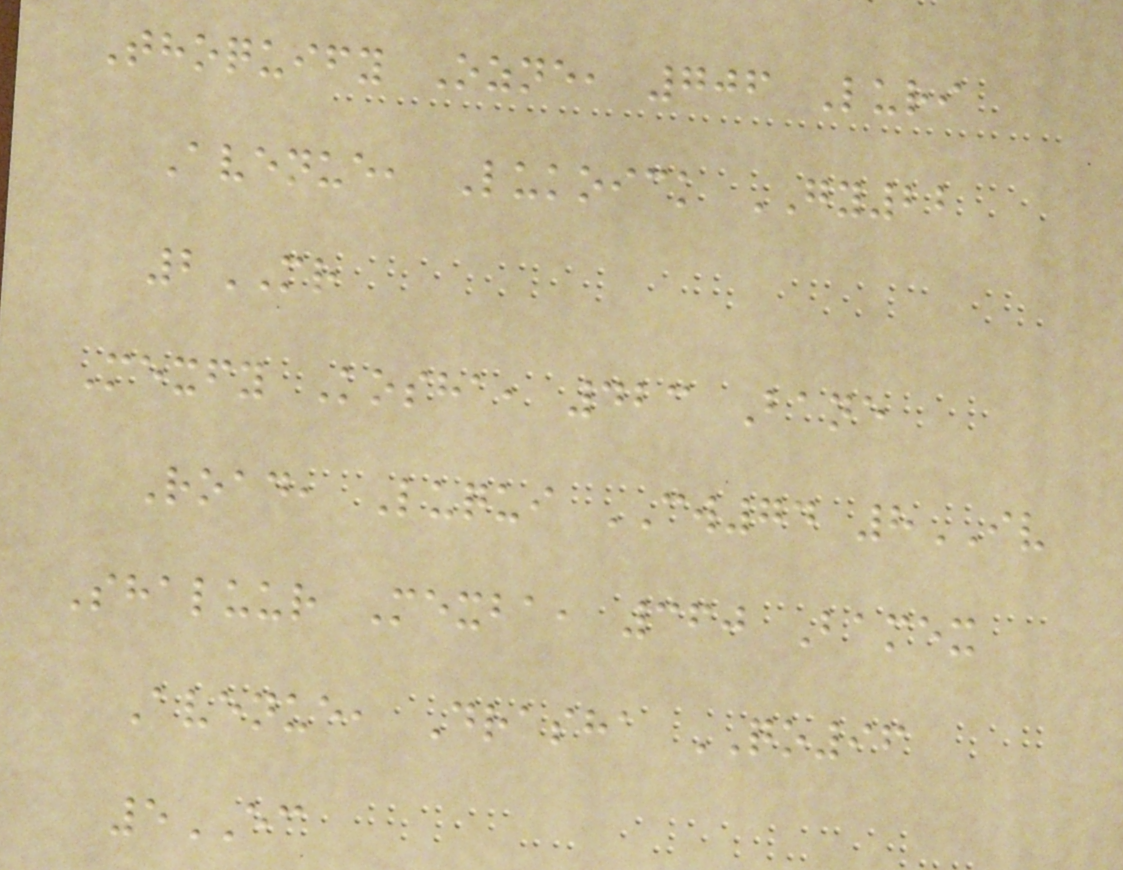Thoquify Ozne, 706 Luri
Avenue, Lukoick GY22
2MR
Mexfy Kosha, 423 Bane
Road, Luqui CW74 8IV
Shaluur Mexba, 360 Bamex
Avenue, Drasha QO96
5EC
